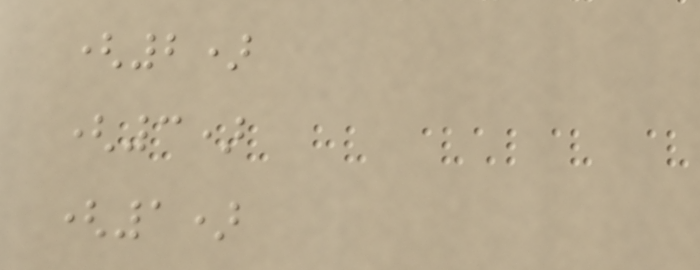(2)
(3)
(1)
